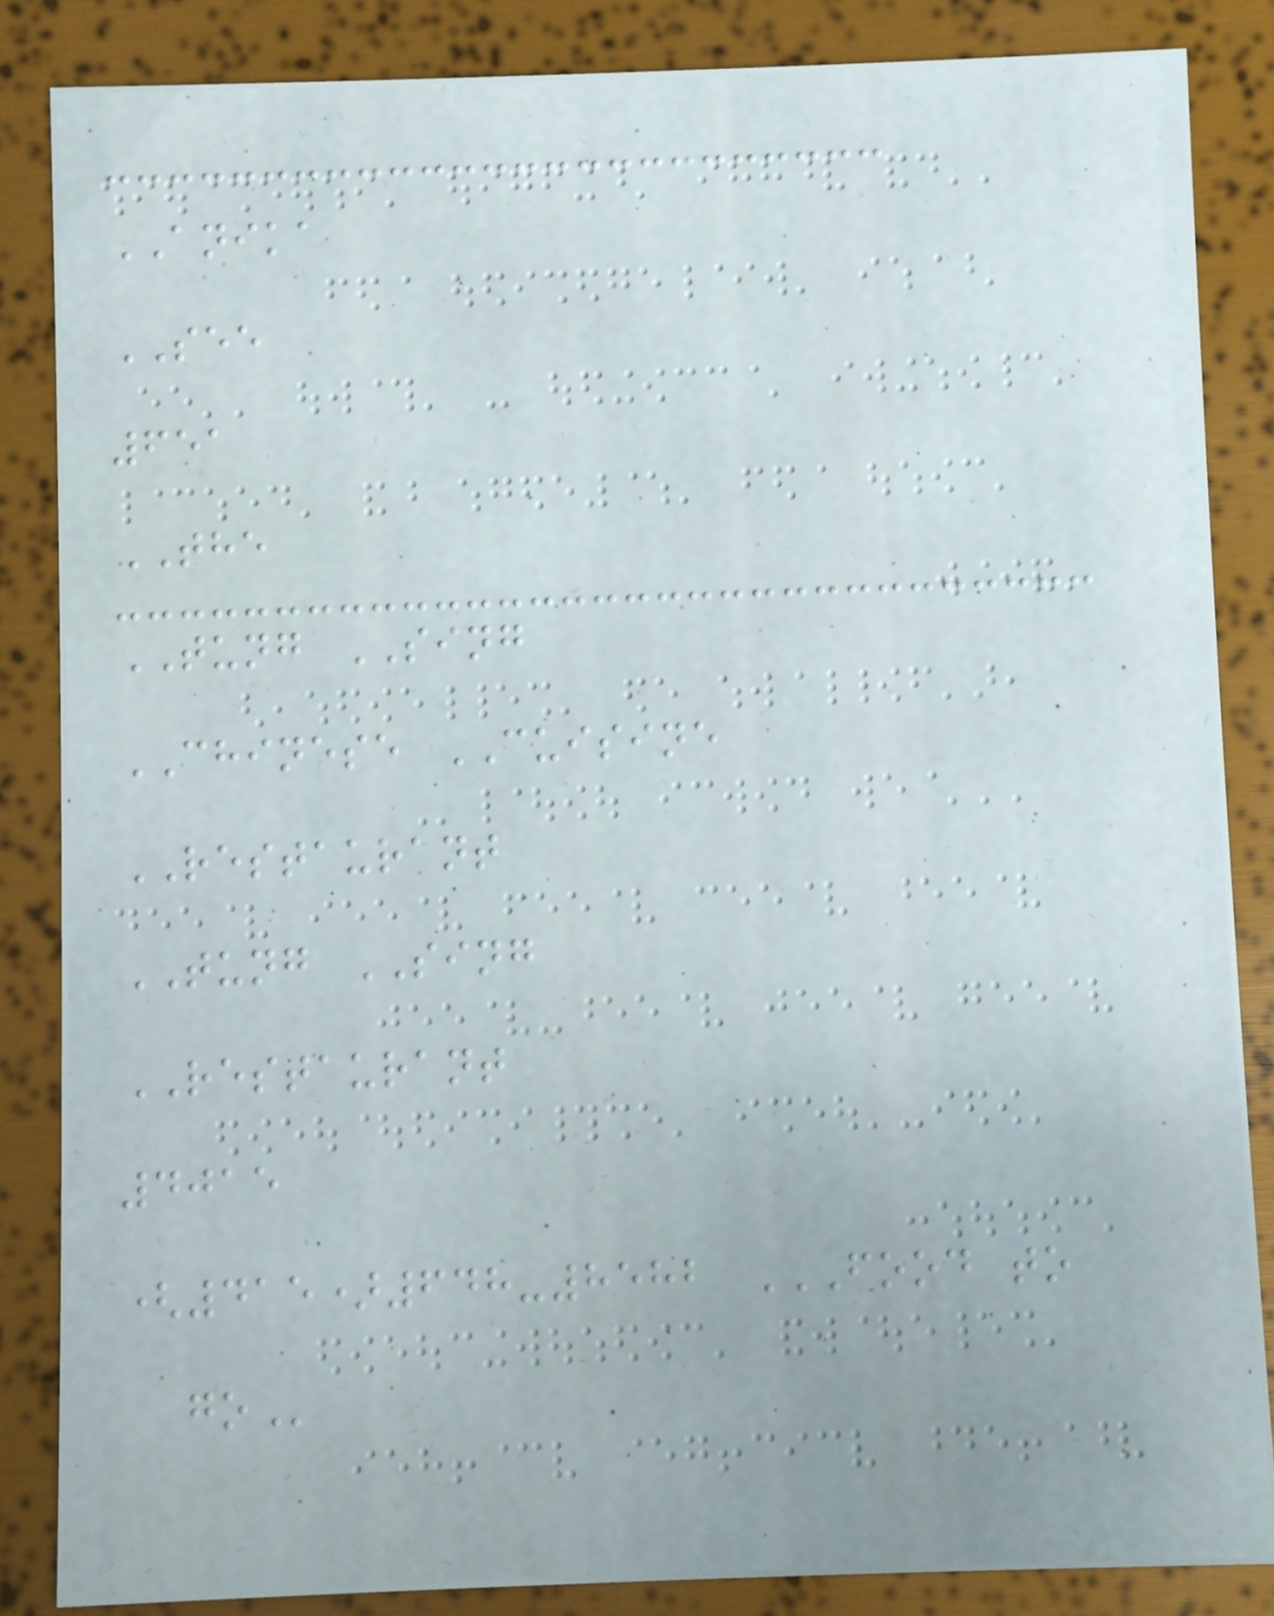ANIKA
SEE
651
THE
TUNG SING
CHINESE CUISINE
RESTAURANT
TUNG SING
RESTAURANT
4015
(415)648-8582 FOOD TO
GO
